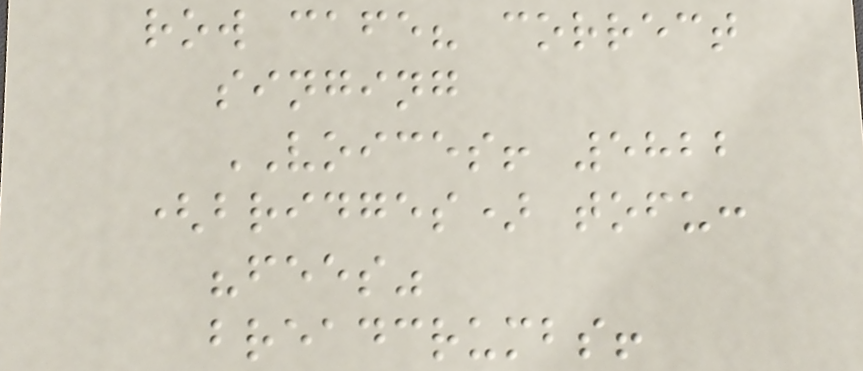row cafe? correct
singing
VOICES! 5822
(bridges) tofu:
"fees"
breadcrumbs!
